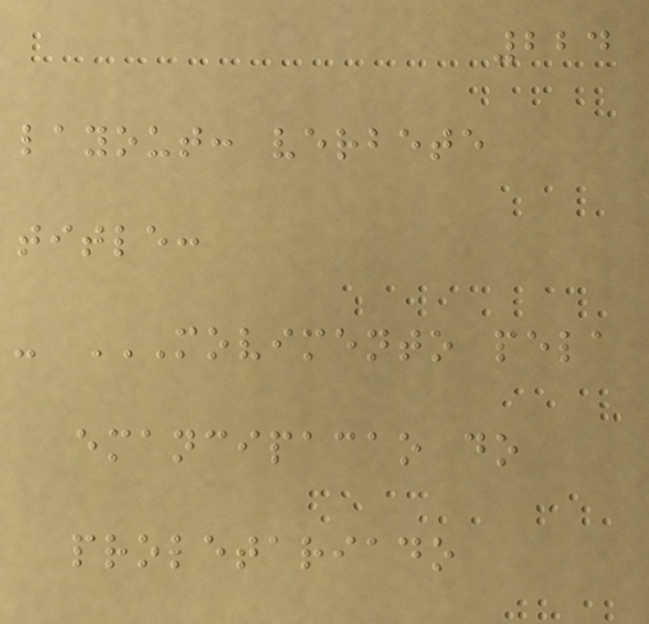224
layout: verbete
title:
- MOVIMENTO PELA
EMANCIPACAO DO
PROLETARIADO
